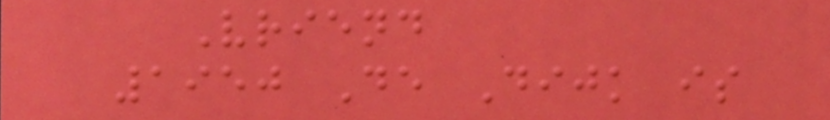Vriend
1950 De Dijk is
